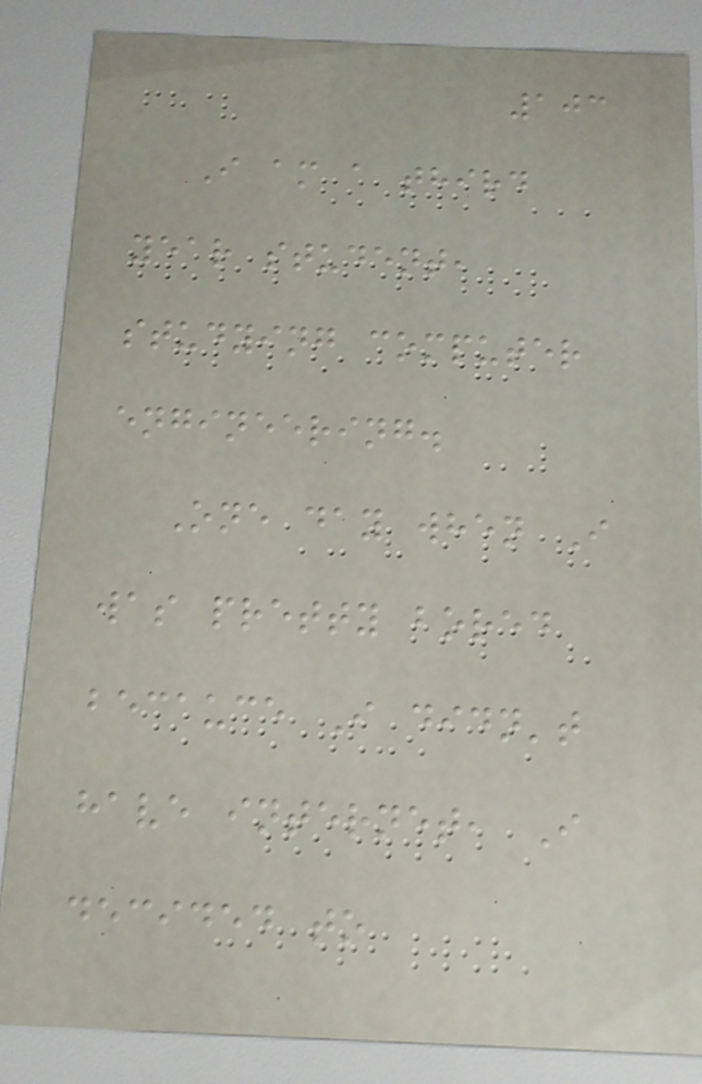103
I am a third
year student,
studying computer
engineering.
One day when I
was pretty bored
becauce I didn't
have internet, I
decided to
